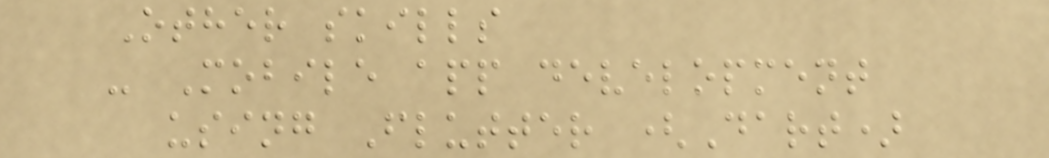Other skills
- Mobile app development
using Flutter (Dart)
